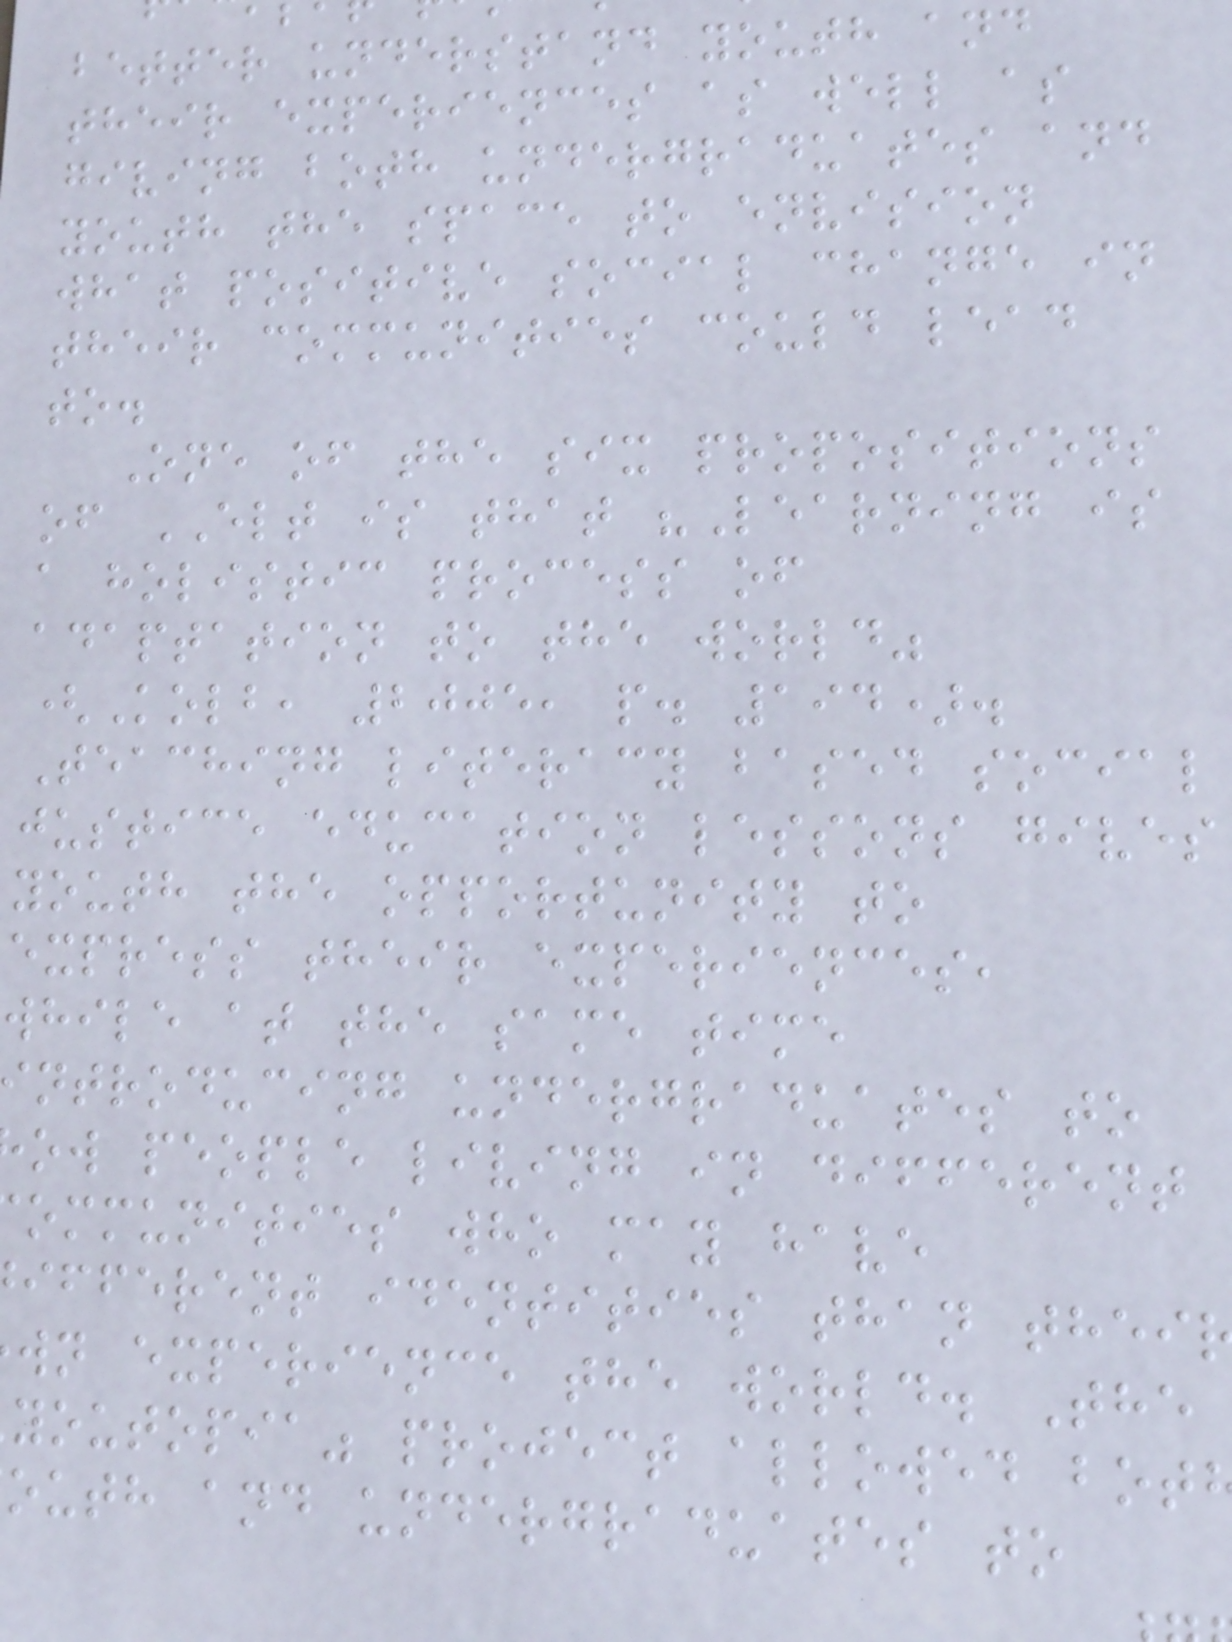better understand youth and
their experiences as well as
giving both undergraduates and
youth the space to envision
what positive social change in
their communities could lead
to.
One of the six propositions
of ELT is that "Learning is
a holistic process of
adaptation to the world"
(Kolb, 2005, p. 194).
Teaching literacy based social
justice education lessons gives
youth the opportunity to
express their experiences,
while at the same time
ntroducing undergraduates to
ow people living in different
ommunities who may have
ifferent identities than thei
wn experience the world. The
youtopia" project allowed bot
outh and undergraduates to
